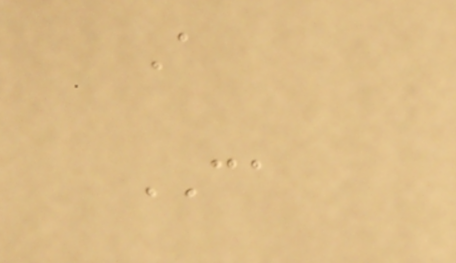A
CA
